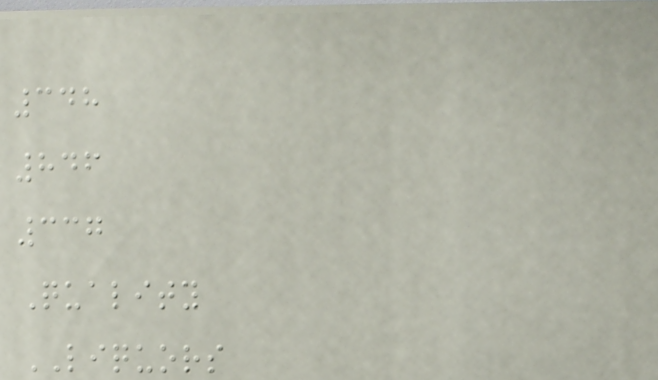348
846
337
Quality
LIQUORS
